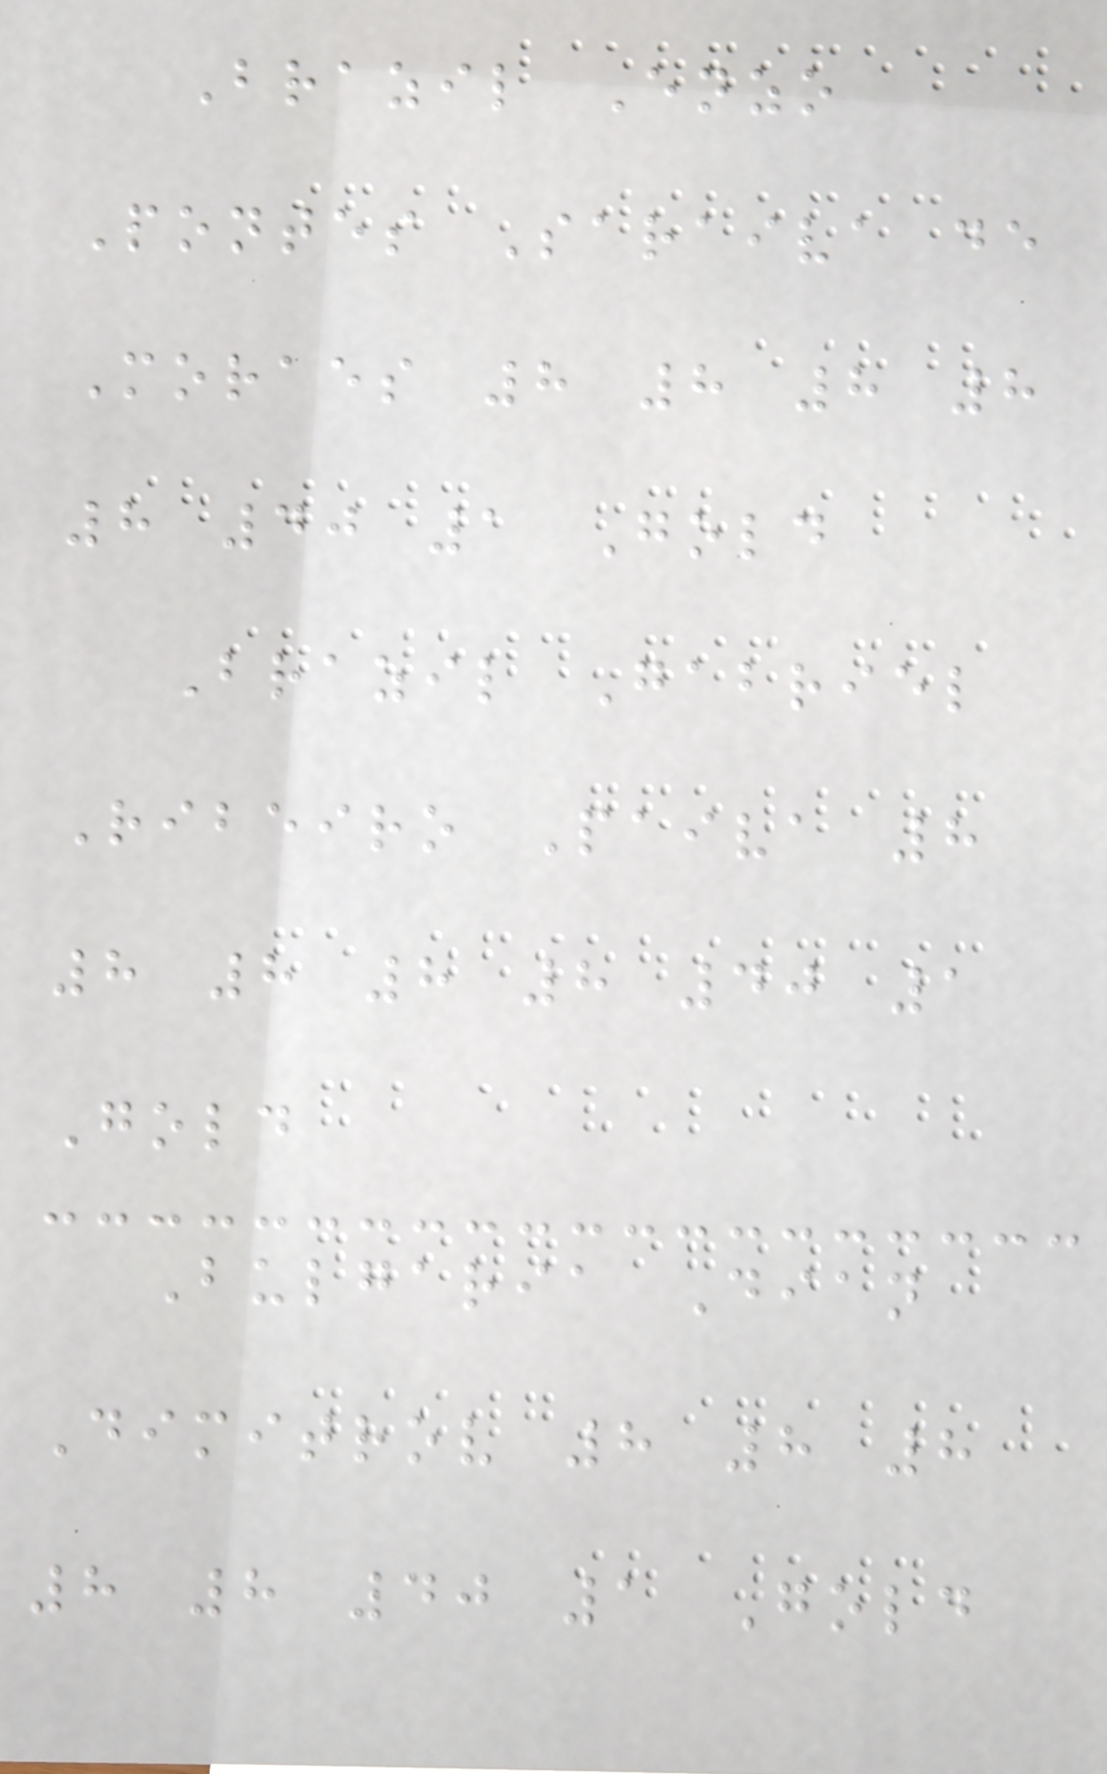Brazil Enzo
Pontes Saraiva de
Moraes 8 8 8 8
8 40 1 Gold
Brazil Gabriel
Ribeiro Paiva 8
8 8 8 8 40 1
Gold
Bulgaria Dian
Dimitrov 8 8 8
8 8 40 1 Gold
